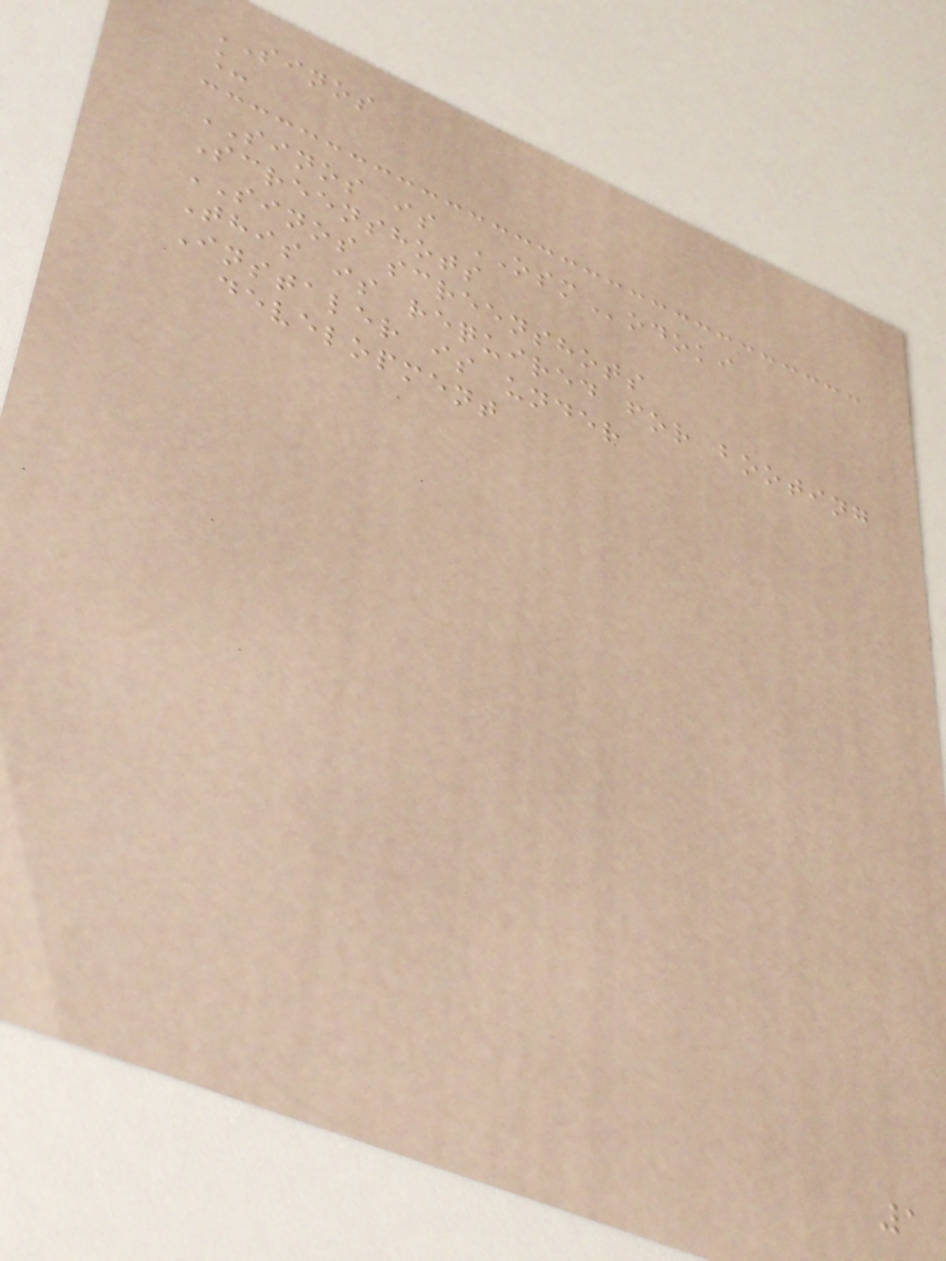SINOS
_
SINOS is OSModoki
Screenshots
SINOS screenshots
This is required for booting
Instaler is under
development
1
